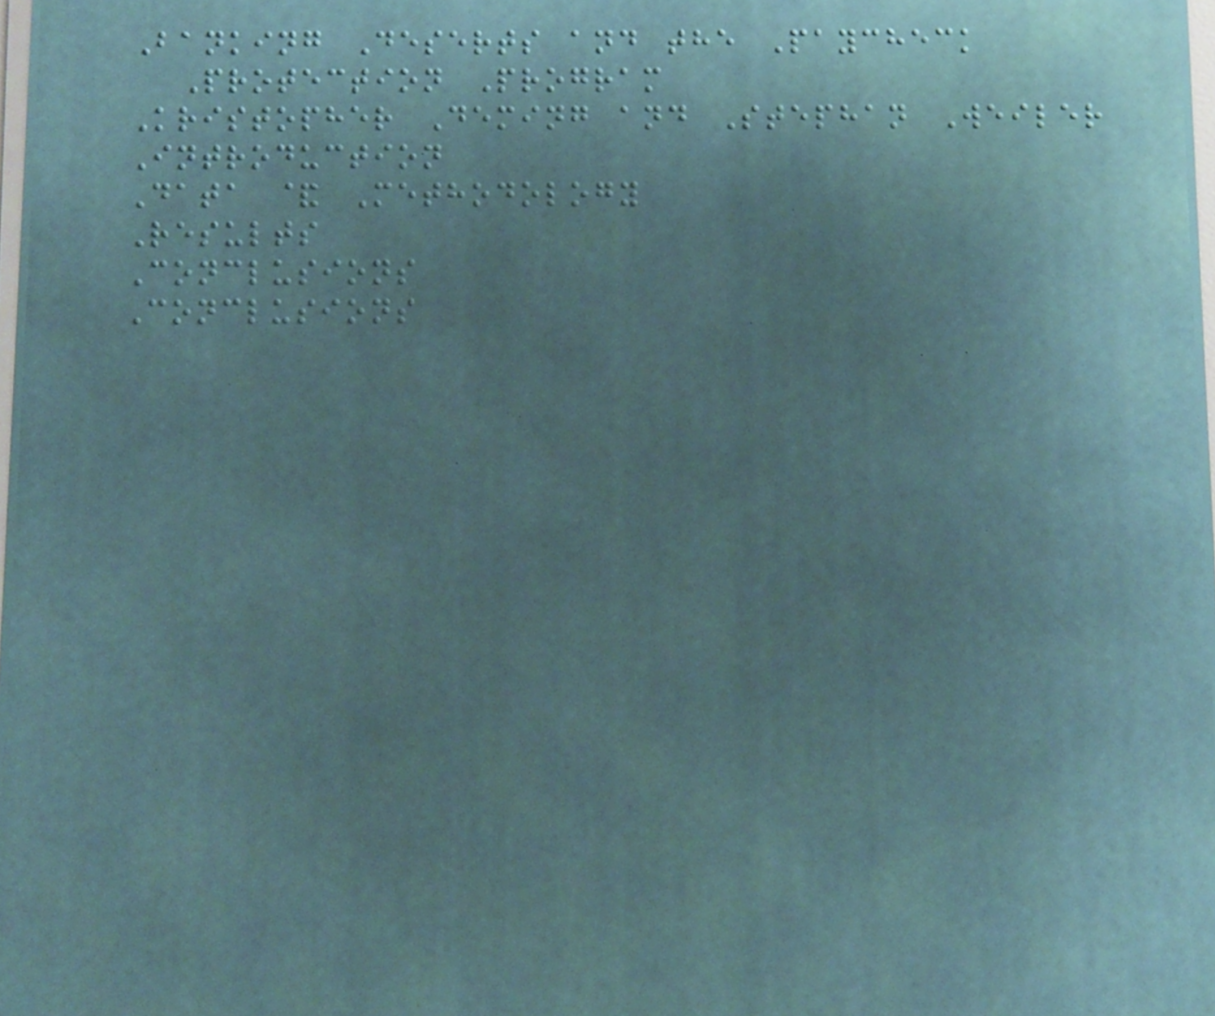Banking Deserts and the Paycheck
Protection Program
Kristopher Deming and Stephan Weiler
Introduction
Data & Methodology
Results
Conclusions
Conclusions
